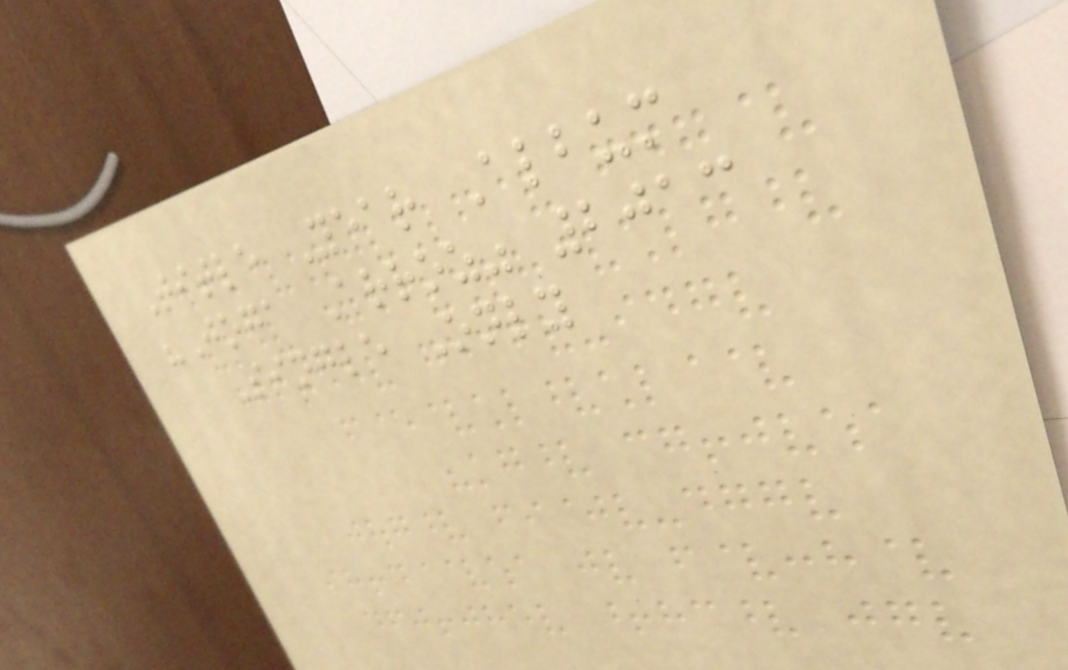Title Year Album
"Joga Arroz" 2013
Single Only
